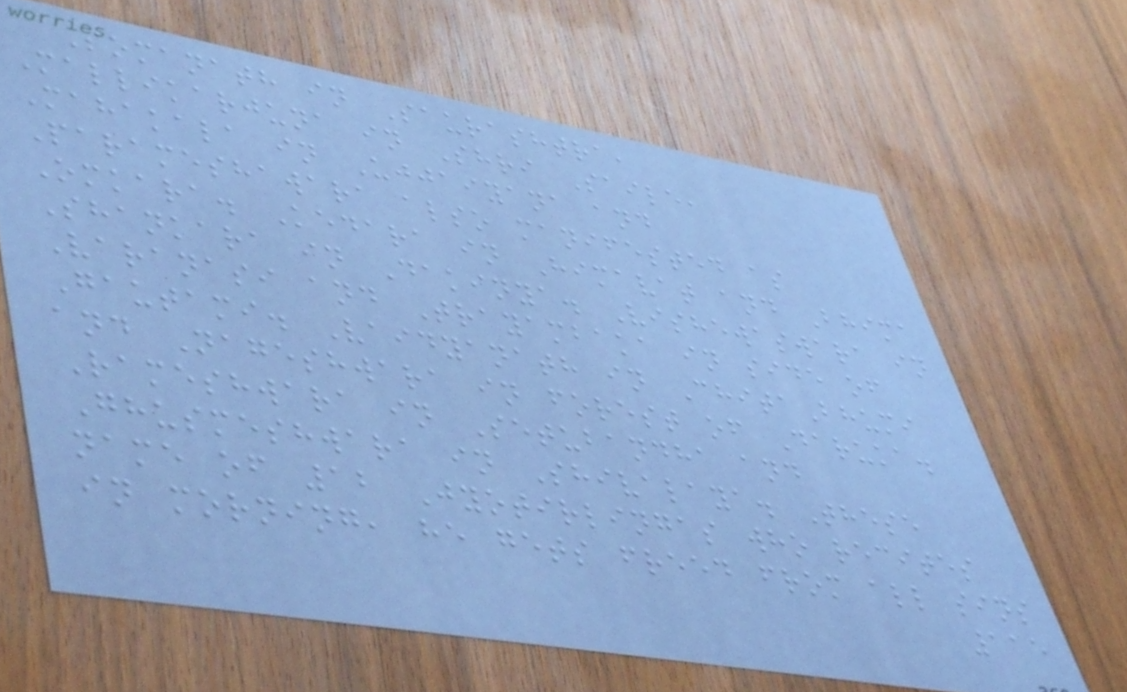Somanath in Saurashtra,
Mallikarjuna in Shri Saile,
Mahakala in Ujjaiyana and
Parameshawara also manifested as
Omkara. Kedara in Himavat and Bhima
Shankara in Dakinya. Vishewaswara in
Varanasi and Trayambaka in side of
Gautami. Vaidyanath in ChitaBhumi
and Nageshwara in forest of Daruka.
Rameshwara in Setubandha and
Ghusmeshwara in Shivalaya. These
name of 12 Jyotirlingas who recites
in morning, he gets freed from all sins
115
